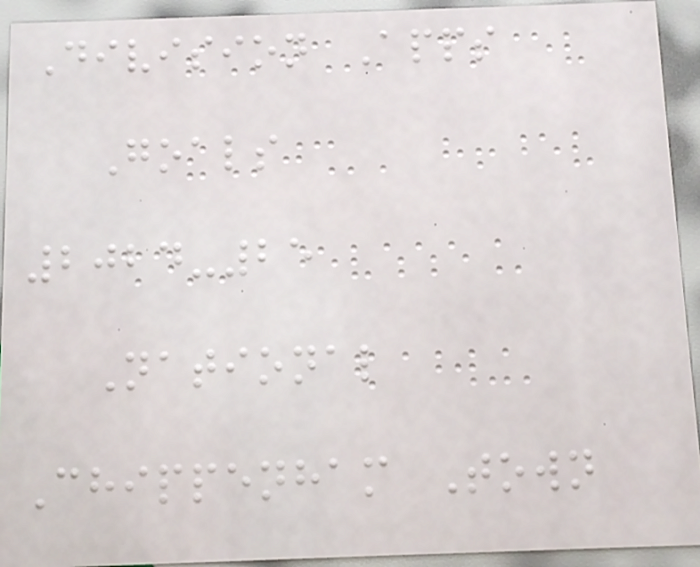Division Apps
Goals
2024-25
National
Chippenham Town
